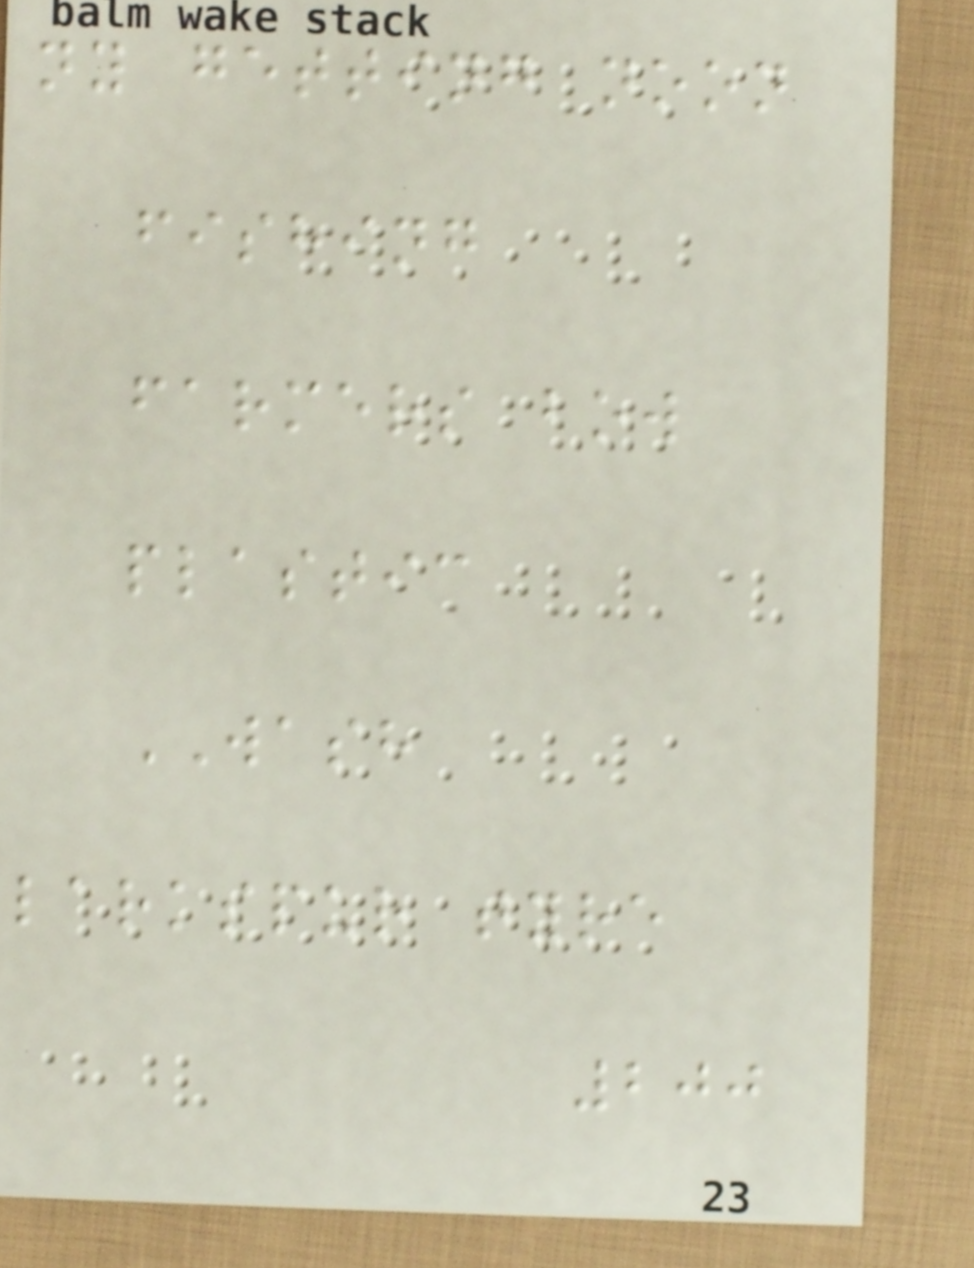ny getting noon
fishing
farmers bow
plastic
WASH
larkspur tyre
200
